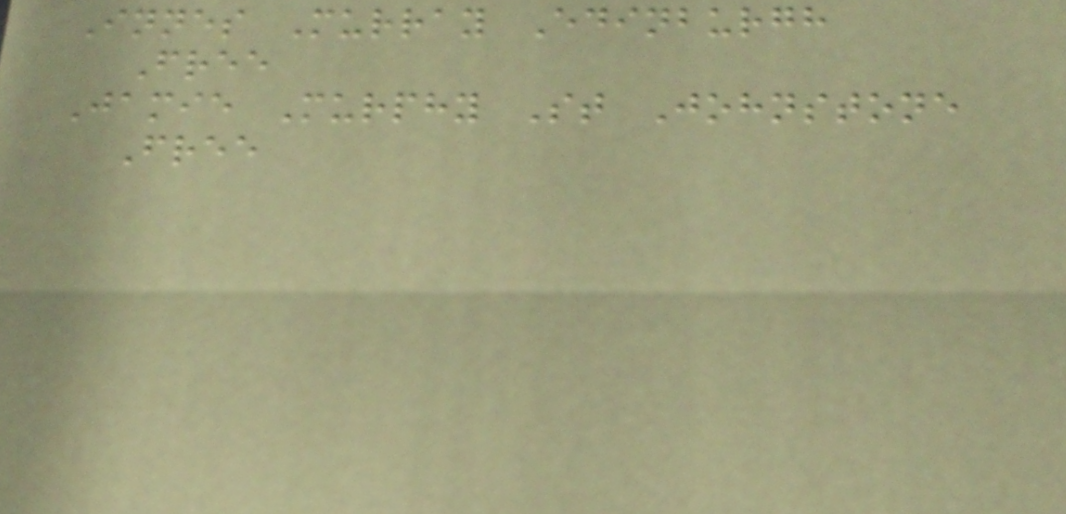Innes Murray Edinburgh
Free
Jamie Murphy St Johnstone
Free
